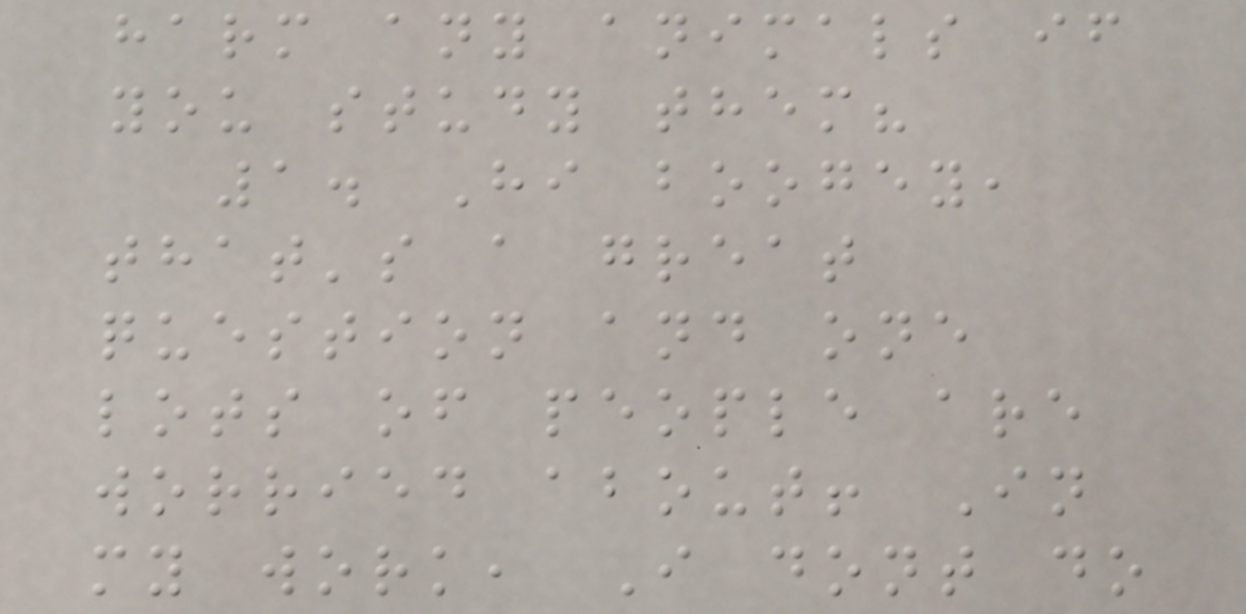harm any animals if
you study them?
1. Hi boogey,
that's a great
question and one
lots of people are
worried about! In
my work, I dont do
